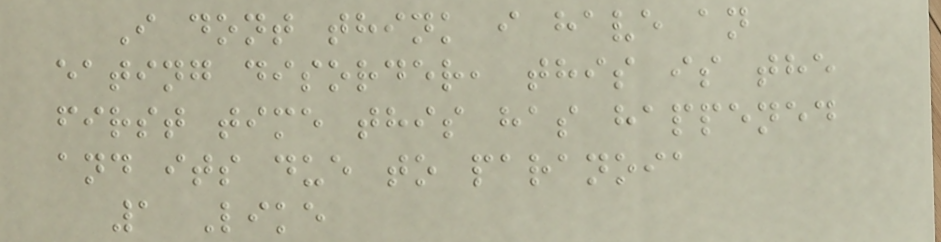I dont think i have an
eating disorder, this is the
first time this has happened
and its due to paranoia
1 Like
